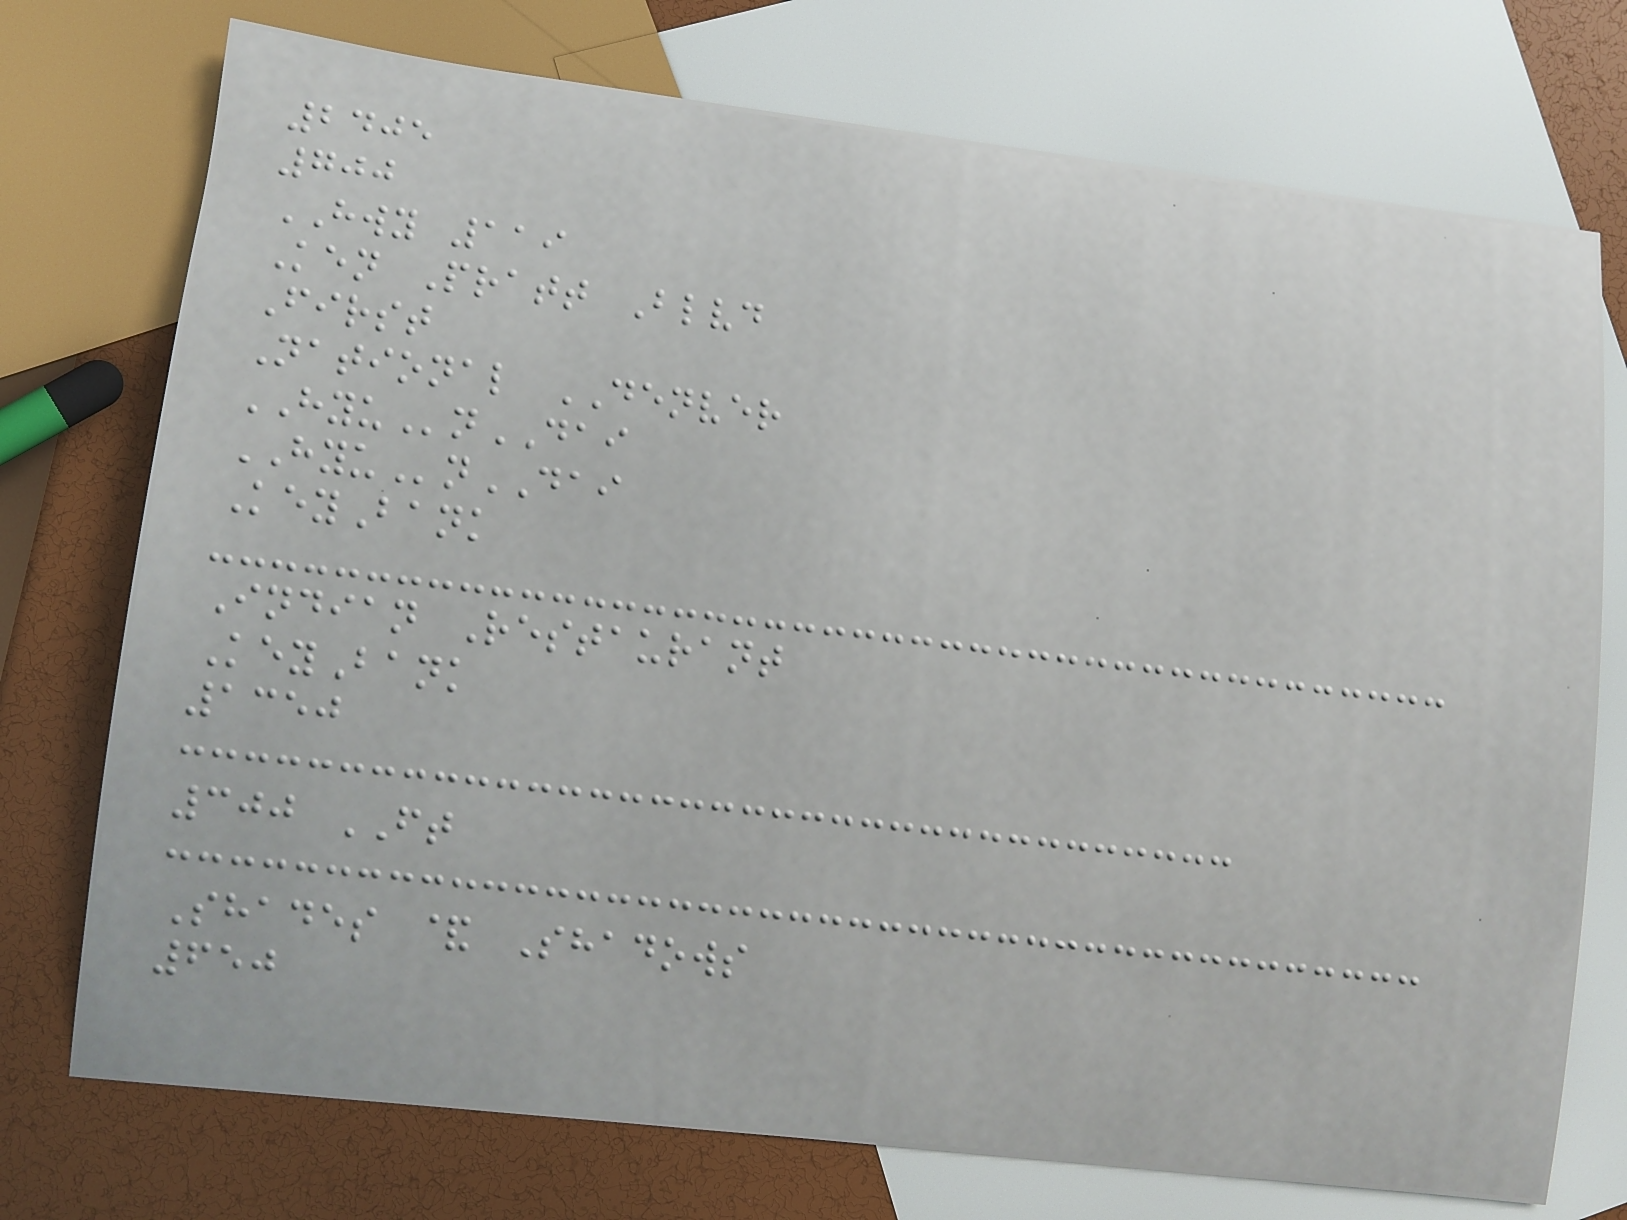2405
700
HWY 119
Ken Pratt Blvd
First
National DENVER
HYUnDAI
HYUnDAI
KeyBank
Indian Restaurant
KeyBank
1350
300 FT
Shades & Shadows
650
